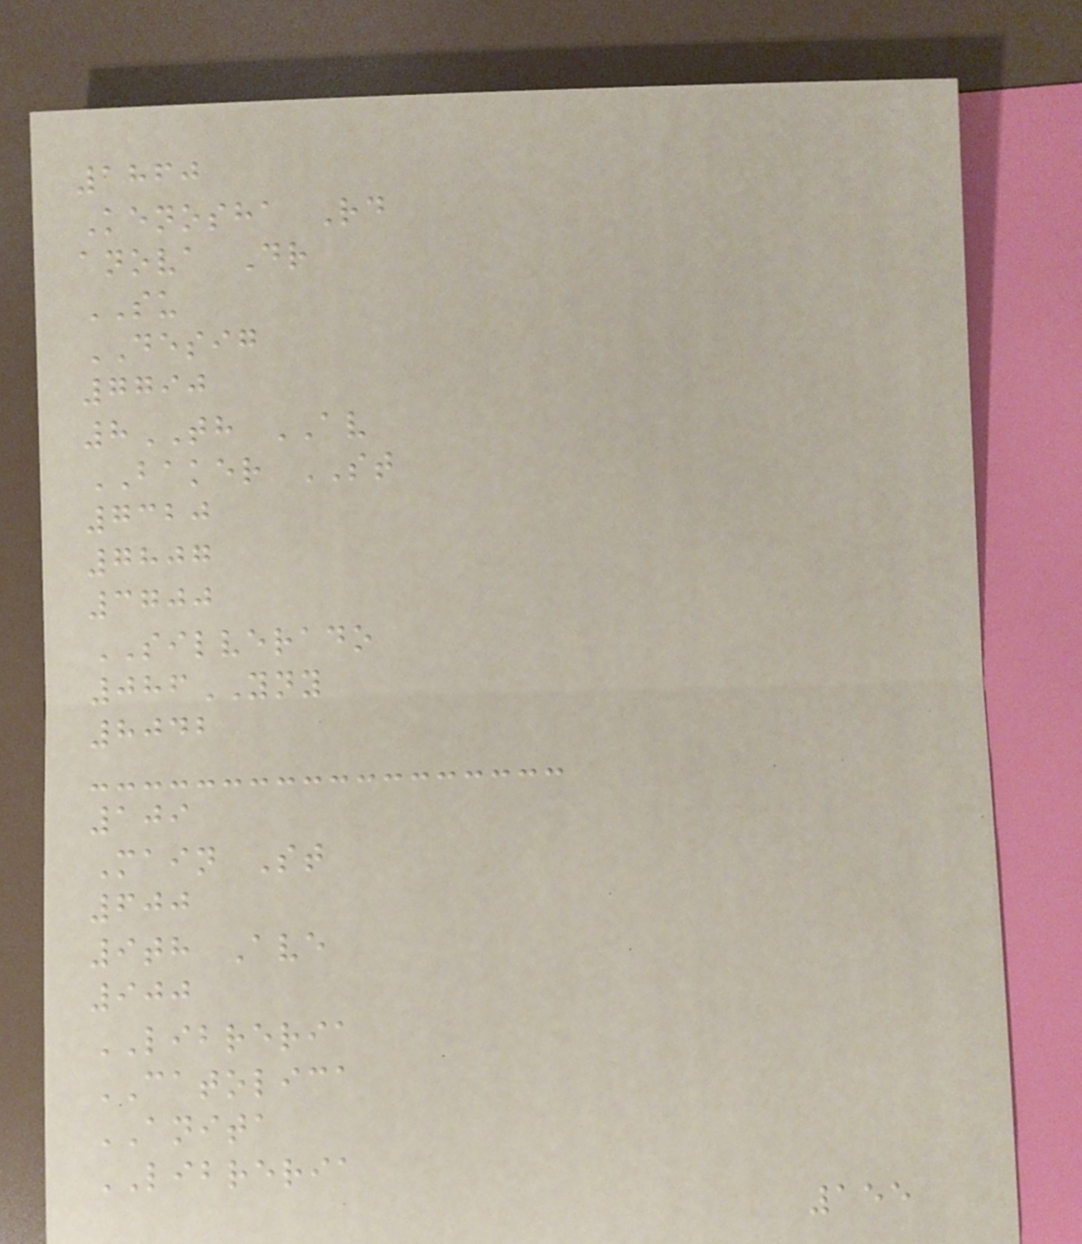1860
Kenosha Rd
anova Dr
SU
DESIG
7790
8TH AV
BAKER ST
7320
7807
3700
SILVERADO
086YNY
8042
109
Main St
600
9th Ave
900
LIBRERIA
CATOLICA
ANITA
LIBRERIA
155
